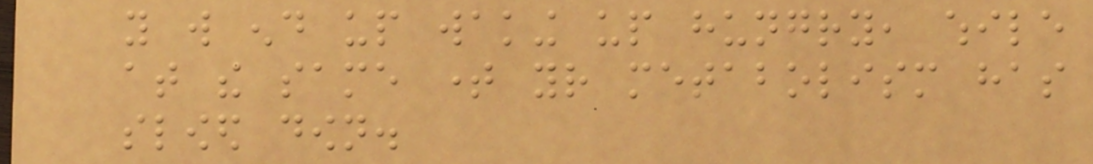you will end up waking up hungry, while
at the same time your metabolism has
slowed down.
